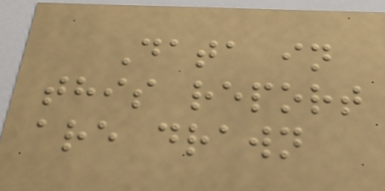Data in
this report
are drawn
